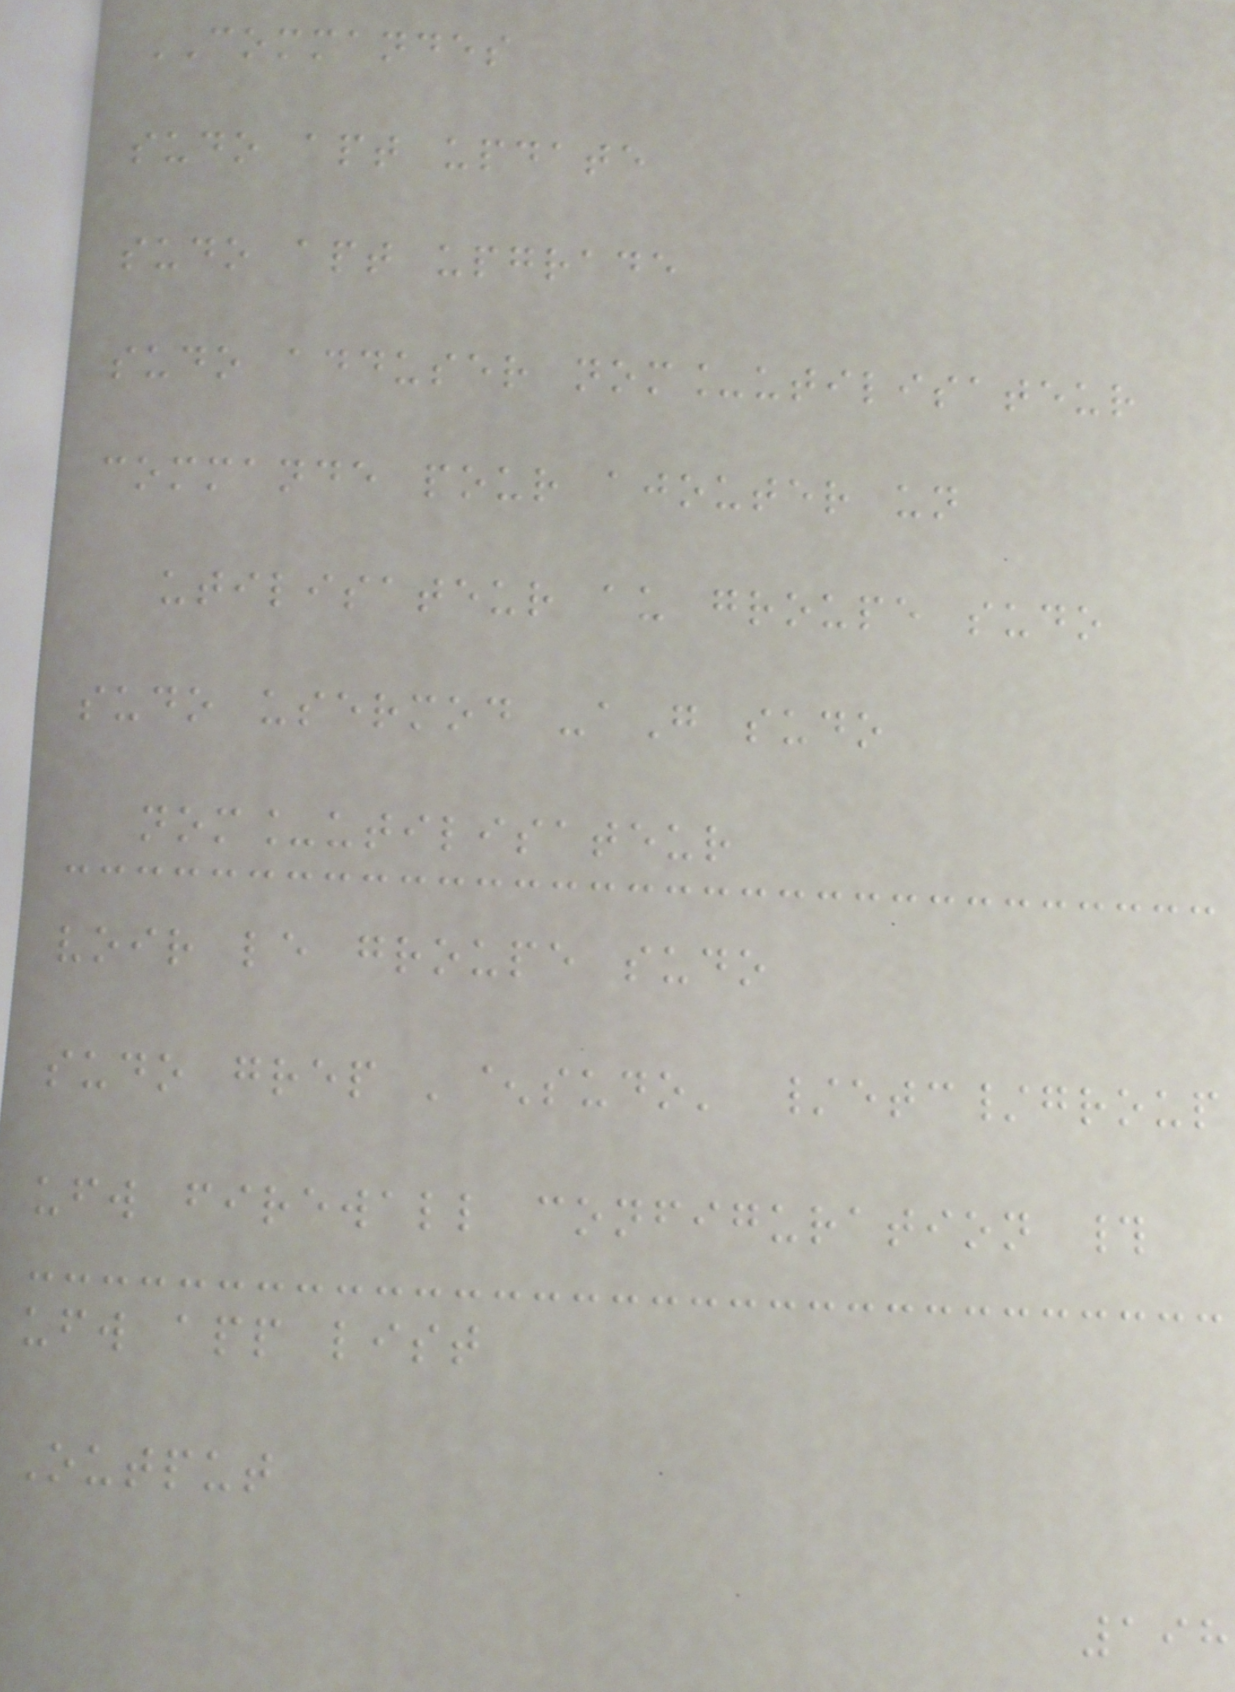COMMANDES
sudo apt update
sudo apt upgrade
sudo adduser nom_utilisateur
commande pour ajouter un
utilisateur au groupe sudo
sudo usermod -aG sudo
nom_utilisateur
voir le groupe sudo
sudo grep '^sudo' /etc/group
ufw firewall configuration #
ufw app list
Output
198
